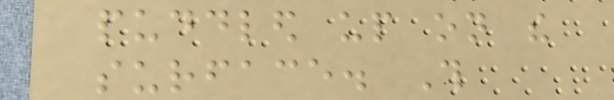puddled up on the
surface. This
